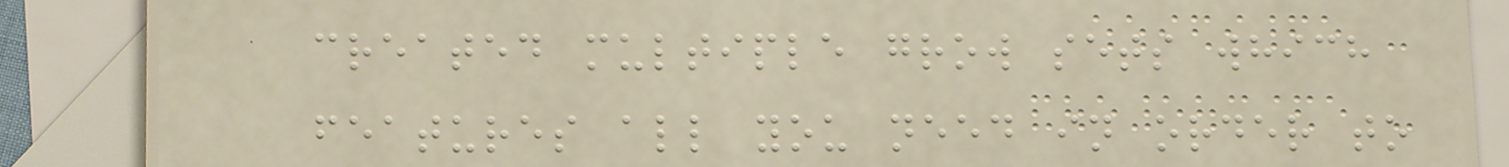created multiple grow sets which
features all you need in order to
